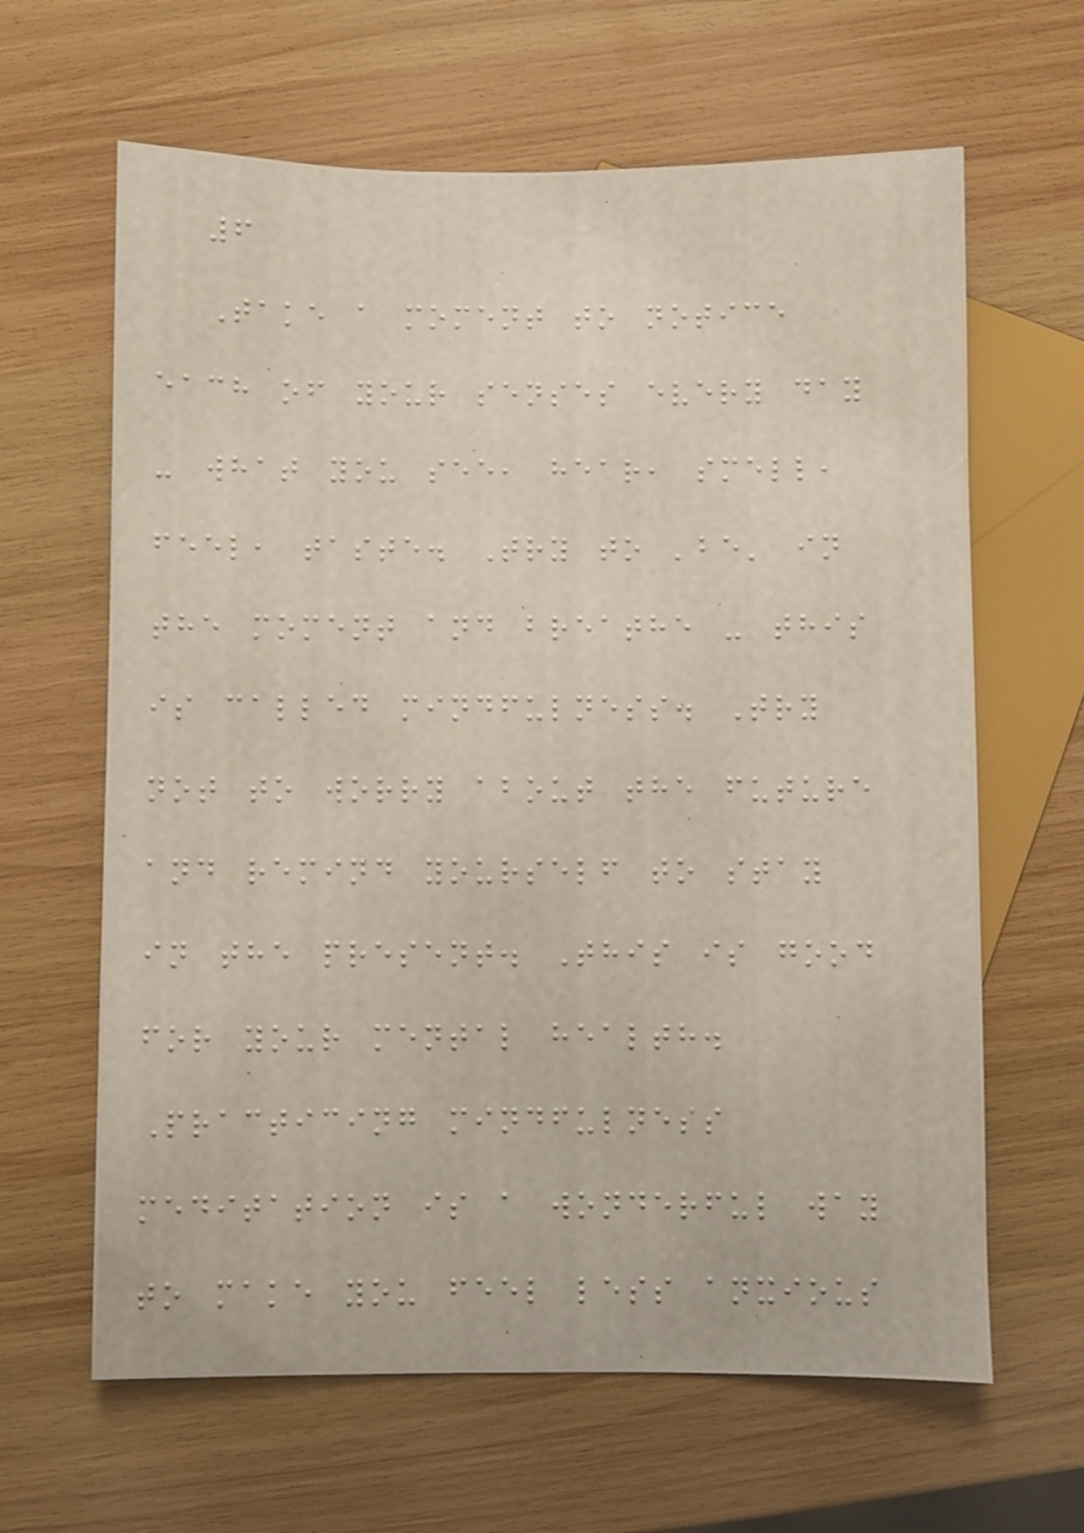6
Take a moment to notice
each of your senses every day
- what you see, hear, smell,
feel, taste. Try to 'be' in
the moment and breathe - this
is called mindfulness. Try
not to worry about the future
and remind yourself to stay
in the present. This is good
for your mental health.
Practicing mindfulness
meditation is a wonderful way
to make you feel less anxious
